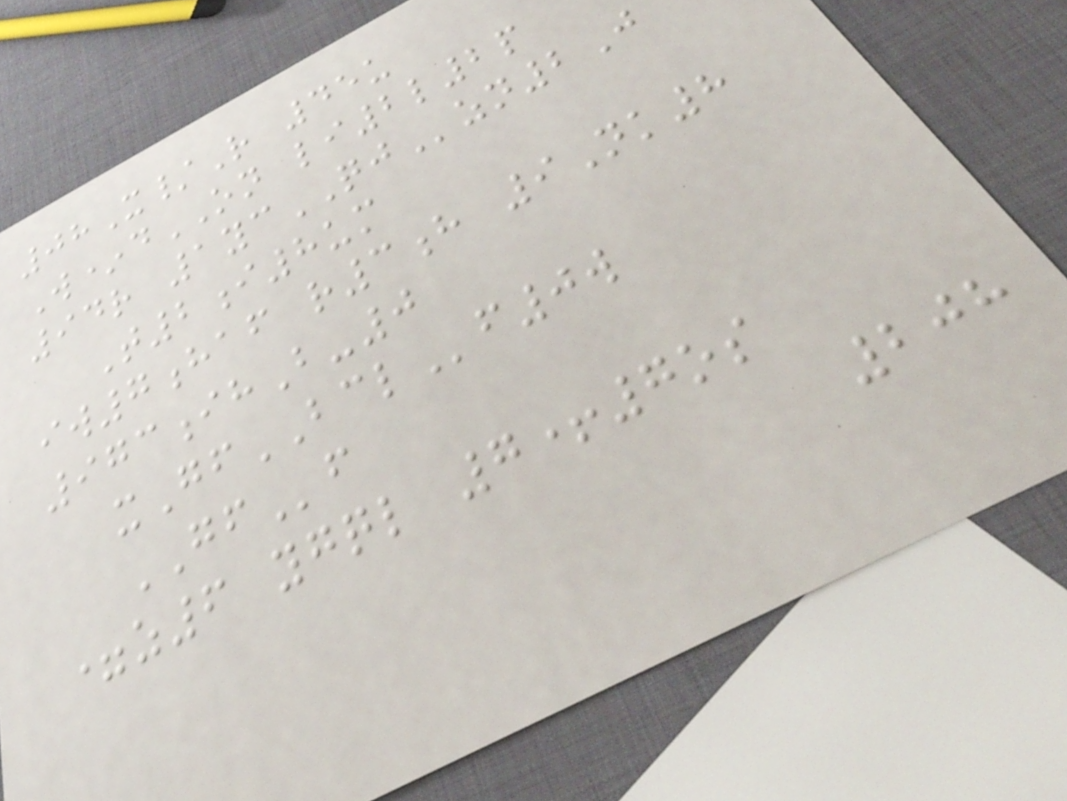08X/R 45u
W*dON li2l2p
94r 1ycQJzn2J
T2i8um
iw7haf r3h 9Nk8
973ihB-0
xGfBCLf0w
GFf
=z6 ygql 7+7os
208
